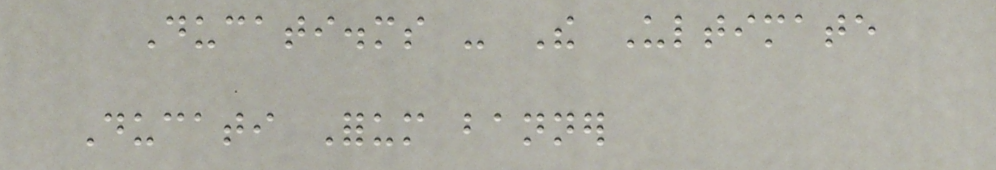Ducati.ms - The Ultimate
Ducati Forum banner
